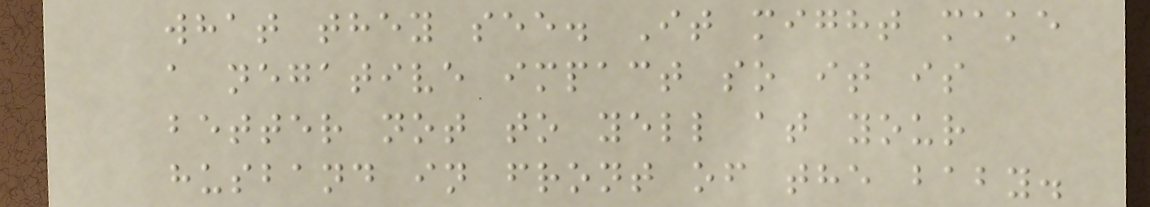what they see. It might make
a negative impact so it is
better not to yell at your
husband in front of the baby.
